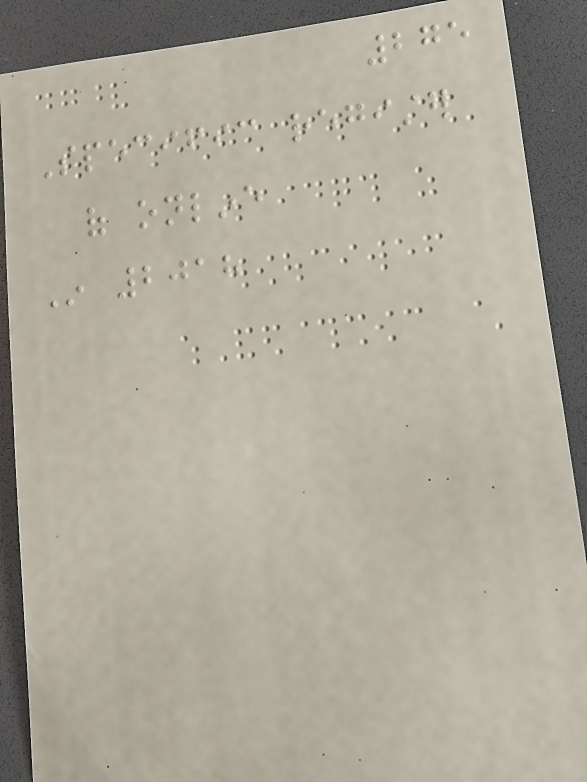275
Specific register
of online
In 2018
